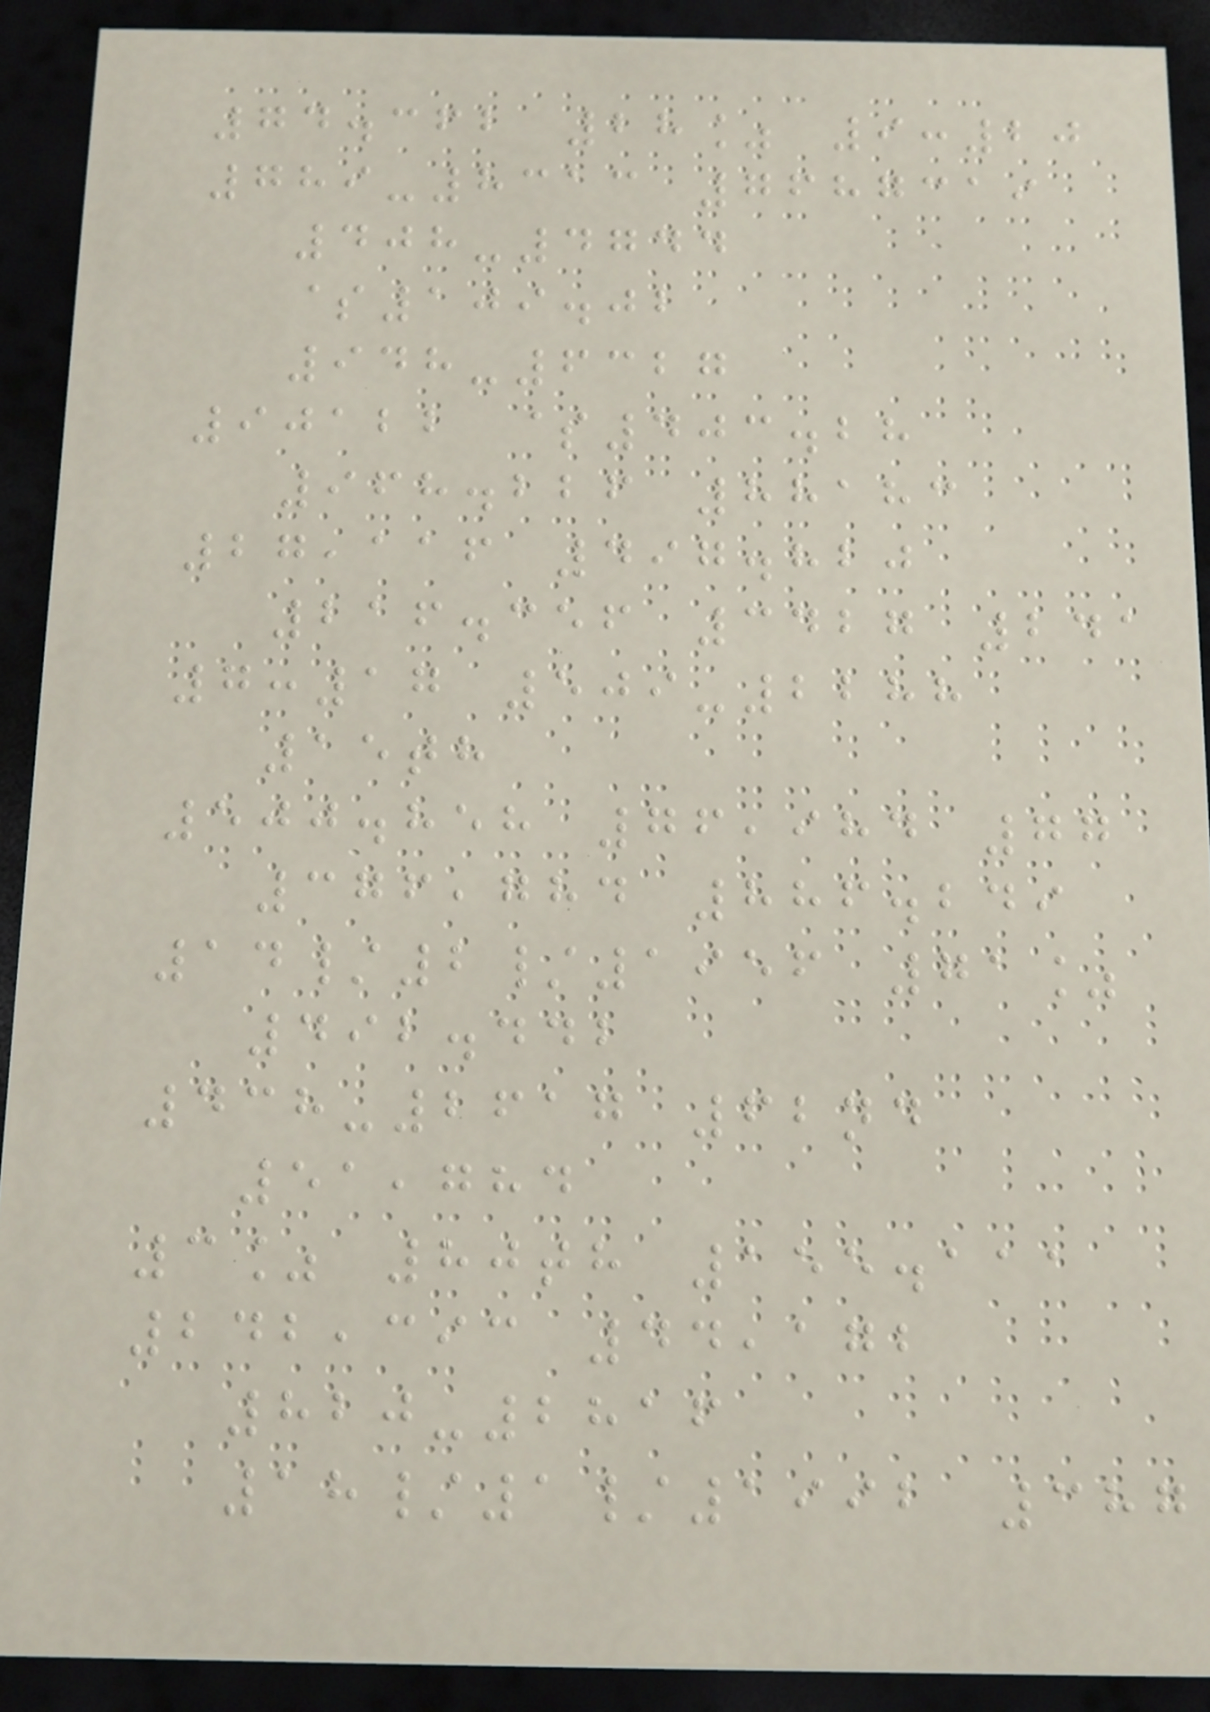74.362 28% 9:20
789-8313 7687319
408-4744
$109.02
948-6327
90122 $403.28
968.226 88183
27,116 497.820
216.356 3427 241
7:17 509-2288
15th
500.858 76,984 77
376,784 886.249
14/2/1956 71%
492.442
438-2617 62nd
51,784
3% 80th 155.111
242,393 44,172
820-2816
18/1/1992 387
